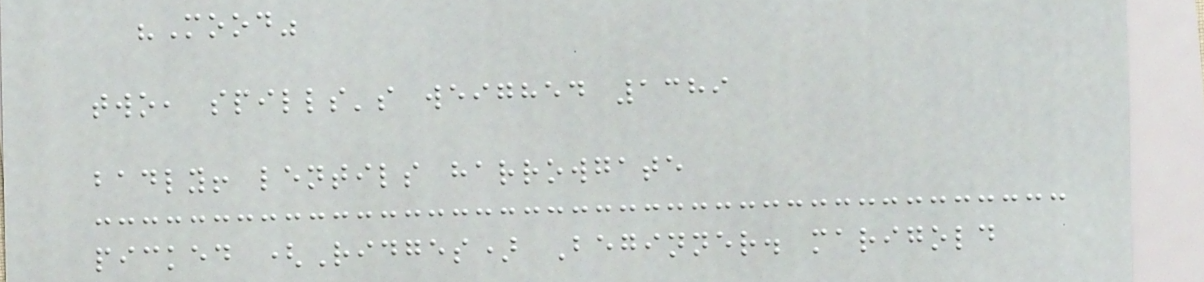"Mood"
two, spills's weighed 1389
badly! lentils harrowgate
picked (Ridges) Beginner. marigold
